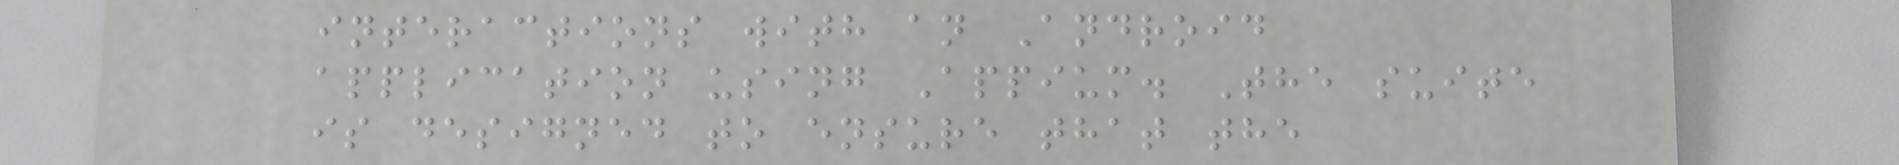interactions with an Android
application using Appium. The suite
is designed to ensure that the
